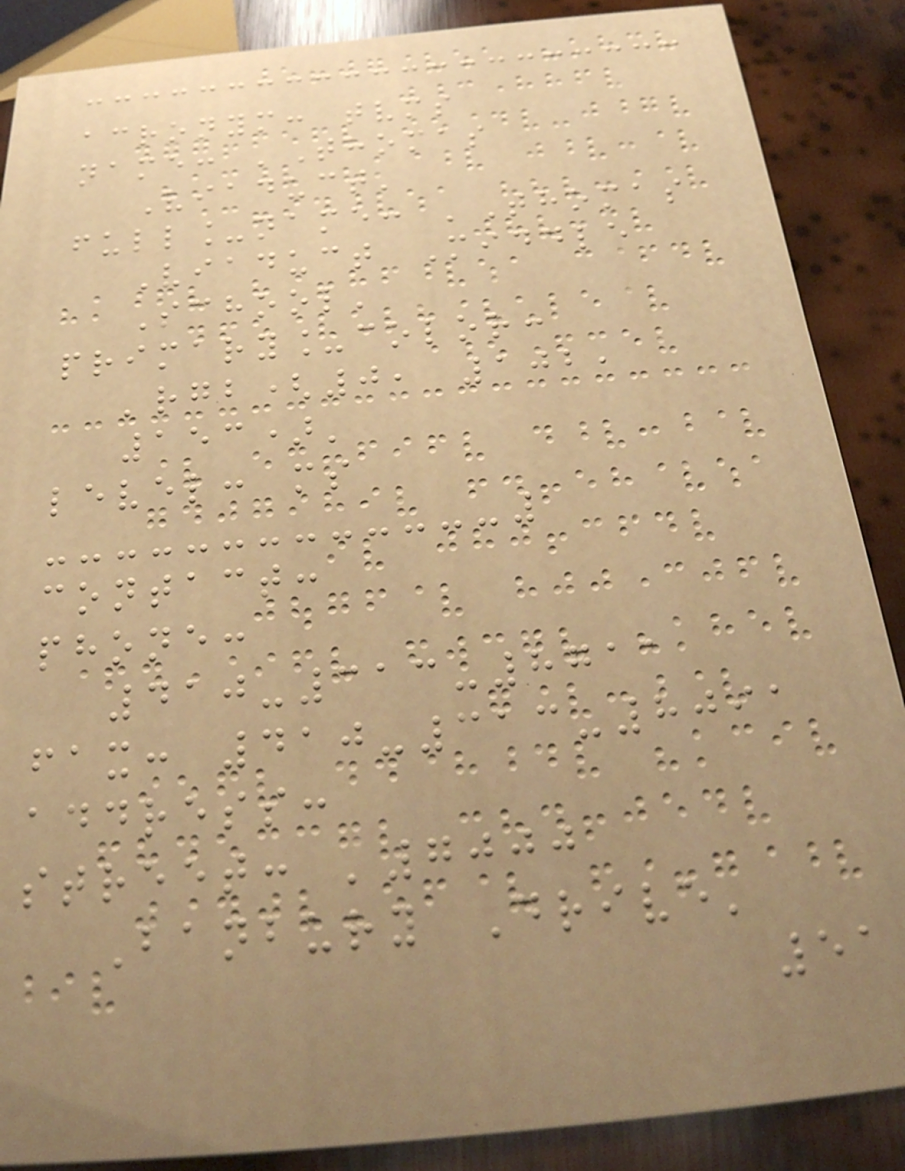acronym: tvms
name: 'Thomas
Viaduct'
full_name: 'Thomas
Viaduct Middle
School'
primary_color:
'rgb(0, 102,
153)'
level: ms
contact:
phone:
410-313-8711
fax: 410-313-8091
address:
street: '7000
Banbury Drive'
51
